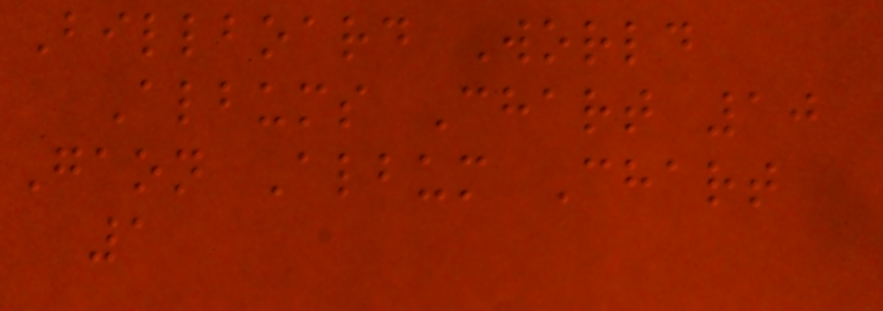Billboard World
Albums Chart 10
Gaon Album Chart
1
